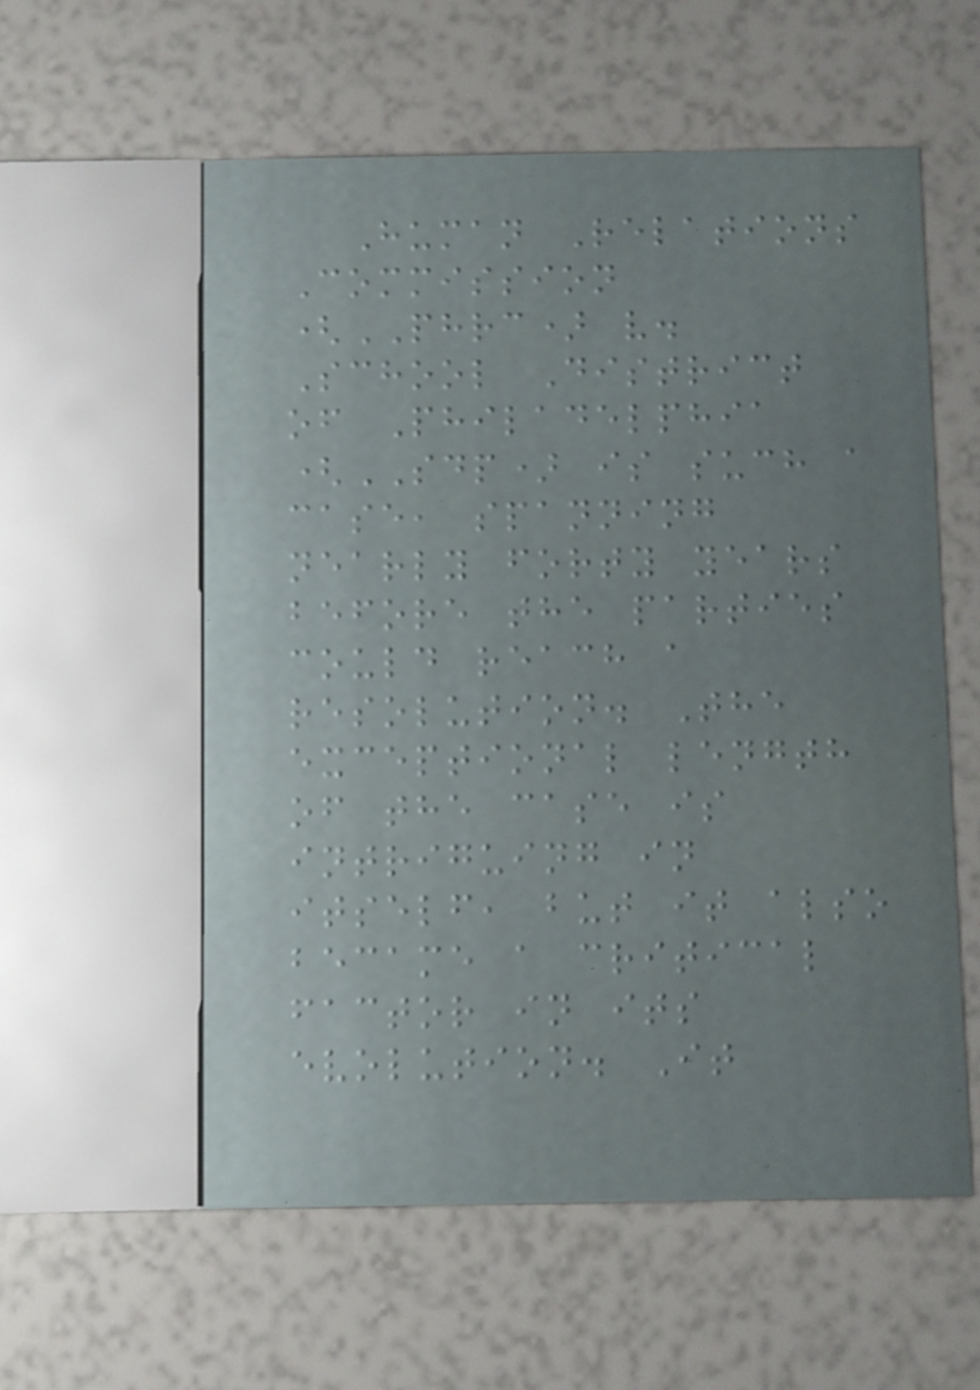Human Relations
Commission
(PHRC) v.
School District
of Philadelphia
(SDP) is such a
case, spanning
nearly forty years
before the parties
could reach a
resolution. The
exceptional length
of the case is
intriguing in
itself, but it also
became a critical
factor in its
evolution. It
